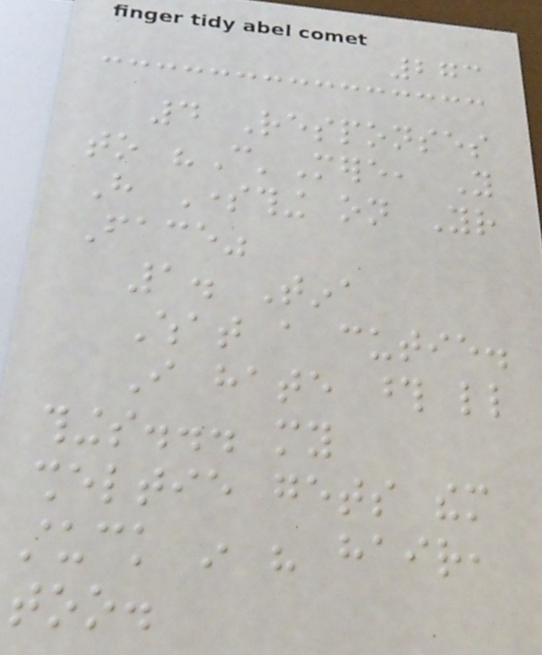273
4 Responses
to "C'Mere, You
Have Something on Your
Face"
1. Tina
What a cutie.
I hate those little
things... my
sheltie gets them
stuck in his hair,
too.
